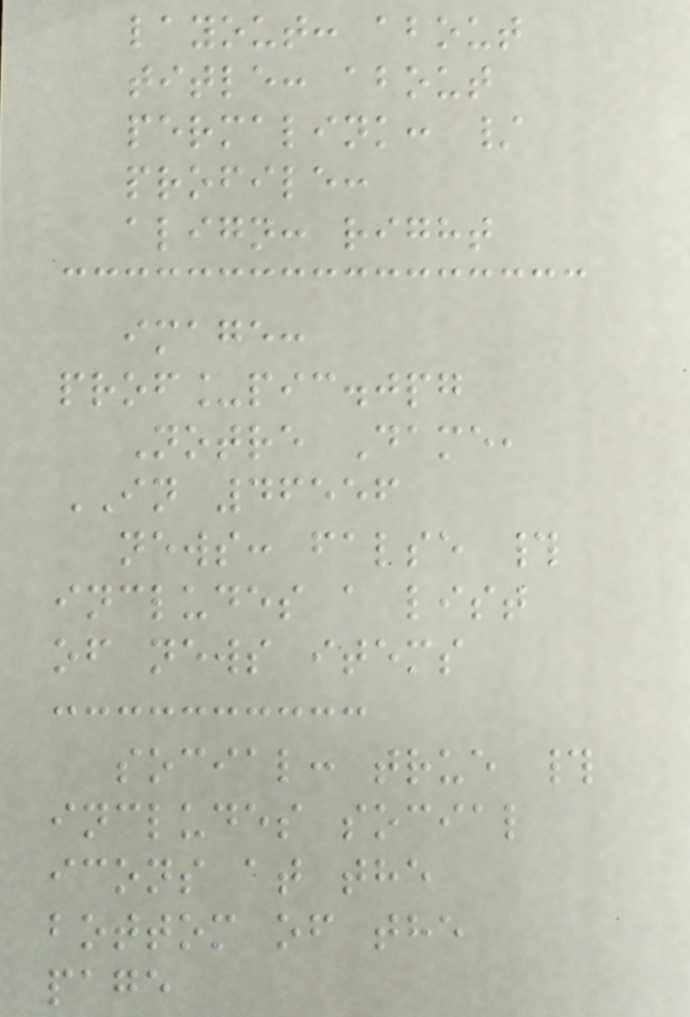layout: about
title: about
permalink: /
profile:
align: right
image:
prof_pic.jpg
Notre Dame,
IN 46556
news: false #
includes a list
of news items
social: true #
includes social
icons at the
bottom of the
page
